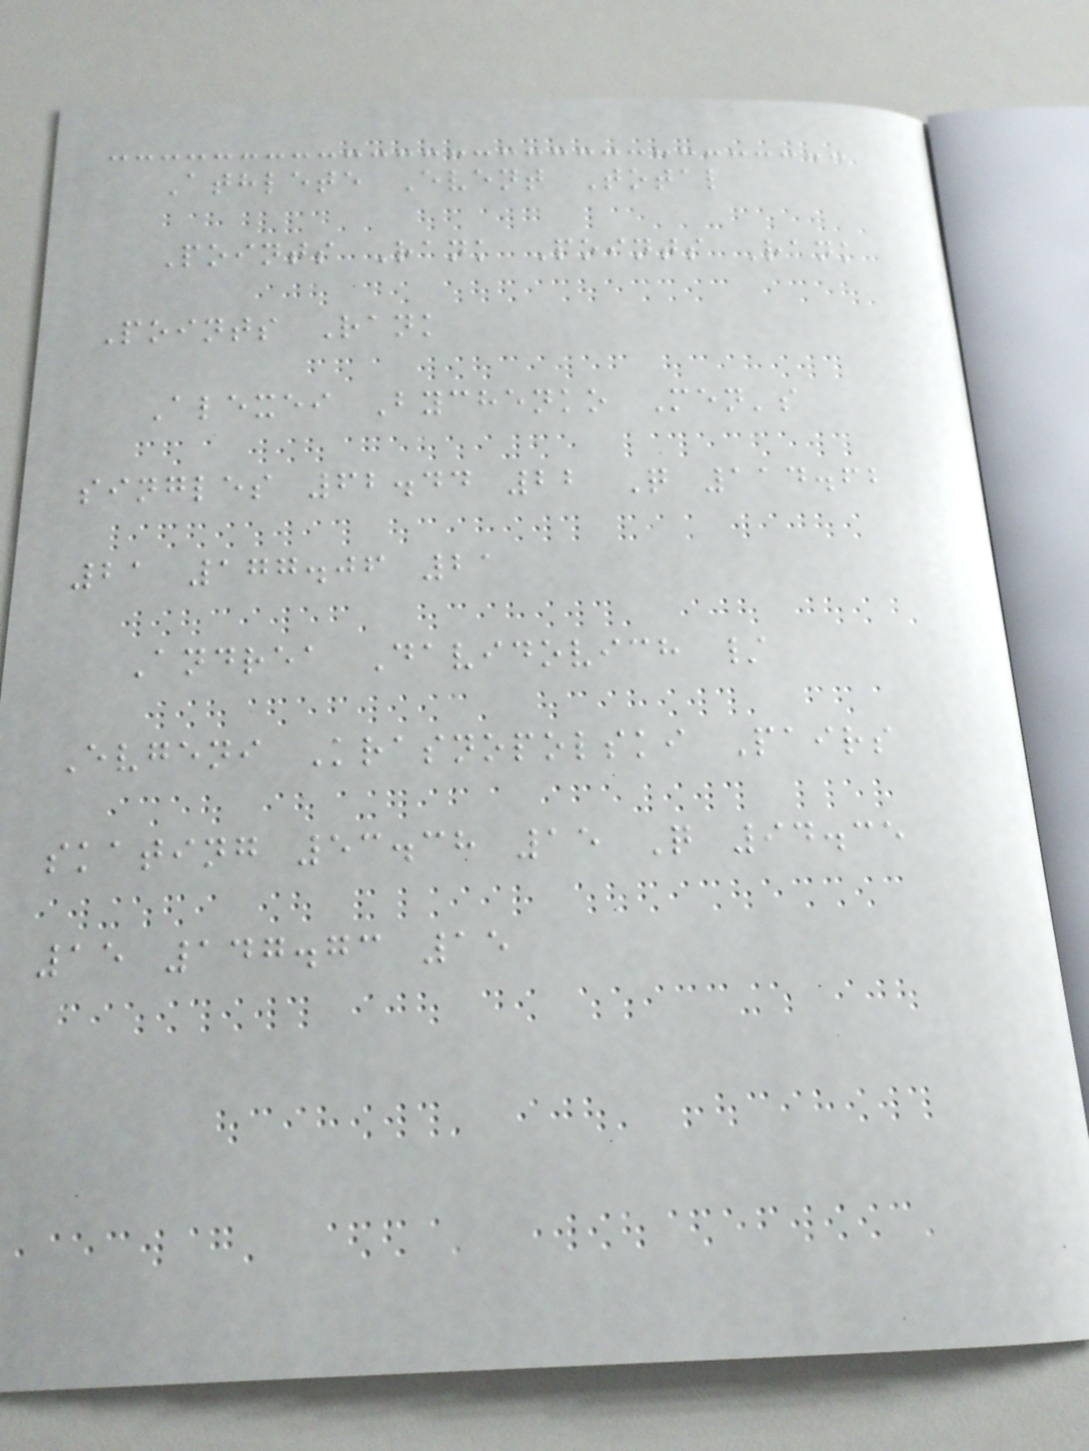Athlete Event Total
Points Rank Points Rank
Points Rank
Alexei Bychenko Men's
singles 62.44 22 Q 114.62
21 177.06 21
Andrea Davidovich /
Evgeni Krasnopolski Pairs
skating 53.38 15 Q 94.35
15 147.73 15
